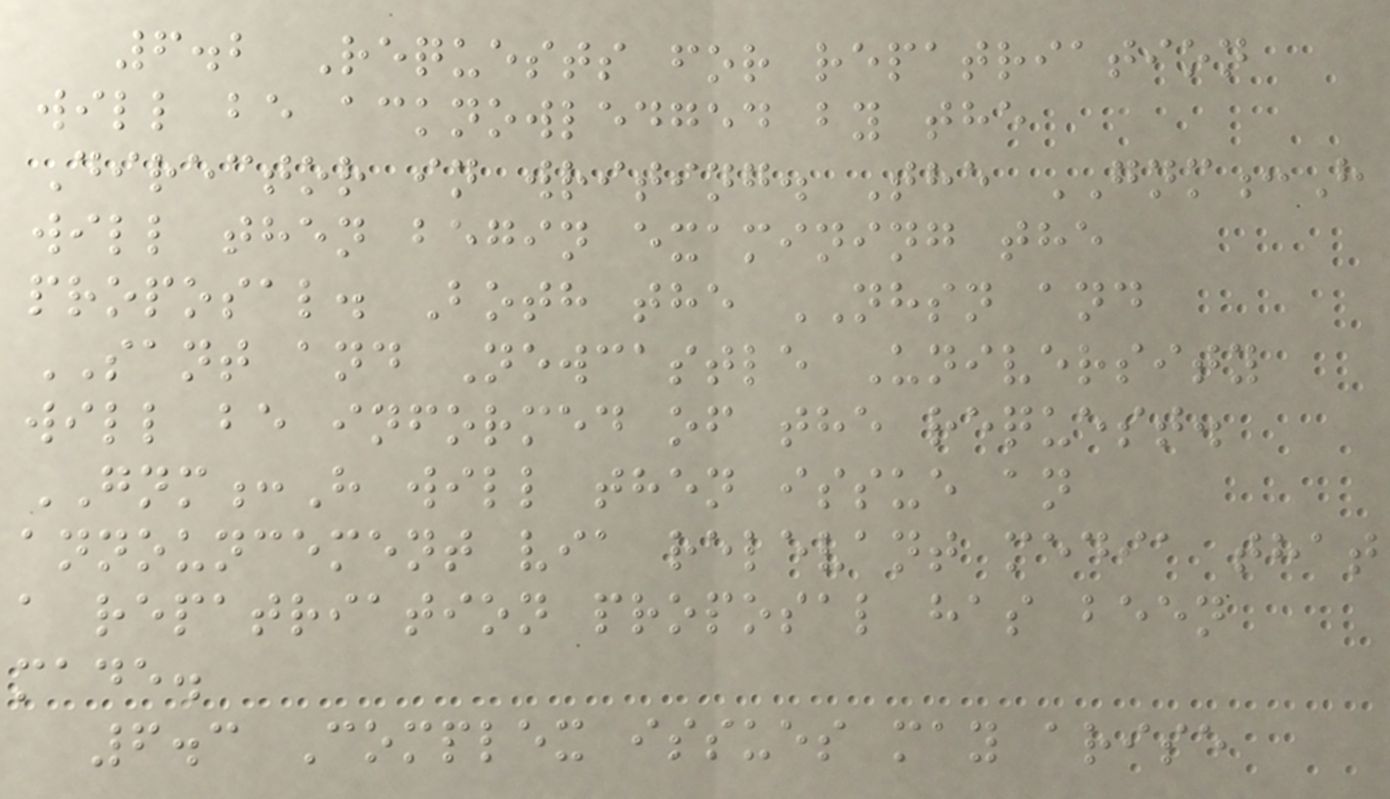6.2 Requests for repatriation
will be acknowledged by the
Director in writing. The GNM:H
will then begin examining the
proposal. Both the NHSN and
SANT and Newcastle University
will be informed of the request.
GNM:H will then issue an
announcement via relevant media that
a repatriation proposal has been
made.
6.3 Complex issues may arise
